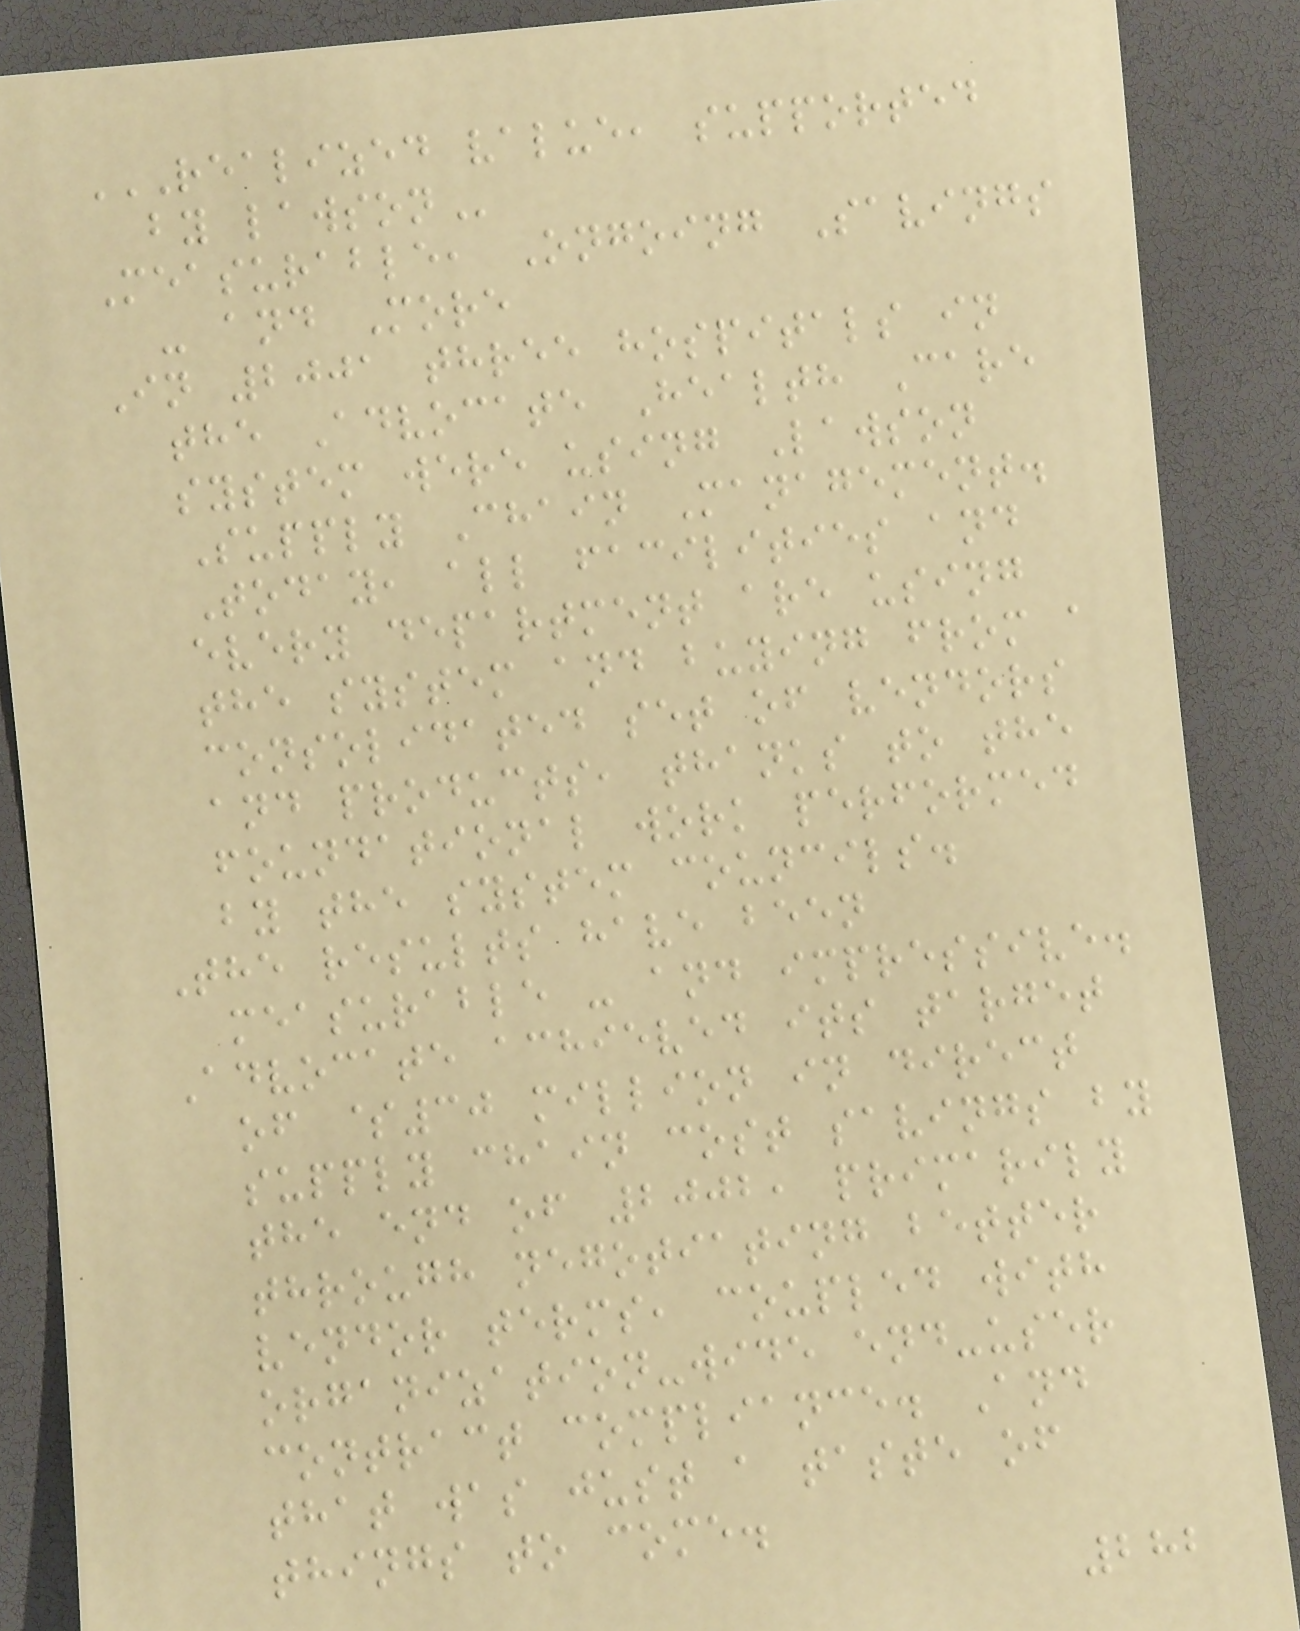REALIZED VALUE, SUPPORTED
BY LAWSON
Measurable, Ongoing Savings
- and More
In 2001 three hospitals in
the Advocate Health Care
system were using Lawson
Supply Chain Management.
Today, all facilities and
every department are using
the system and buying from a
consolidated set of vendors
and products, thanks to the
foundational work performed
by the system councils.
The results have been
measurable - and impressive.
Advocate achieved its target
of $30 million in direct
supply chain cost savings by
the end of 2002, primarily
through negotiating better
vendor terms, coupled with
organization-wide end-user
contract compliance. And
that was just a taste of
things to come.
282
